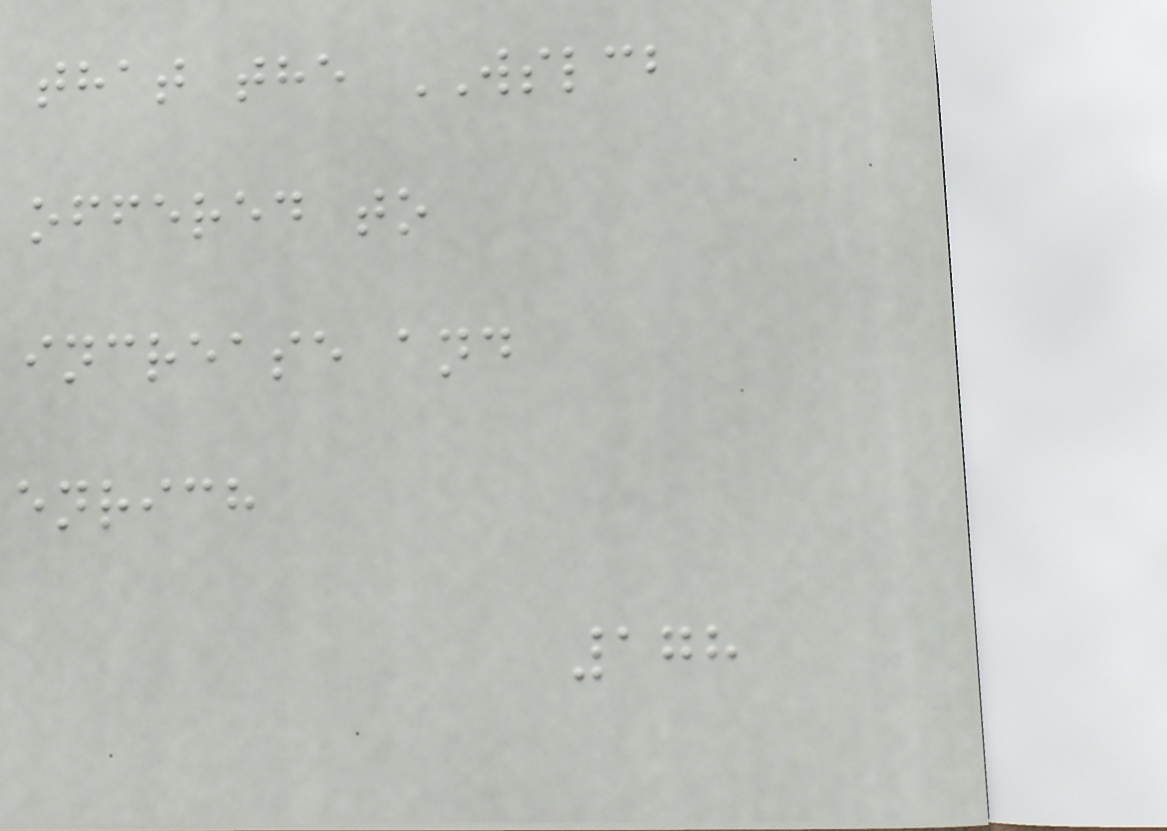that the WSLCB
offered to
increase and
enrich
178
